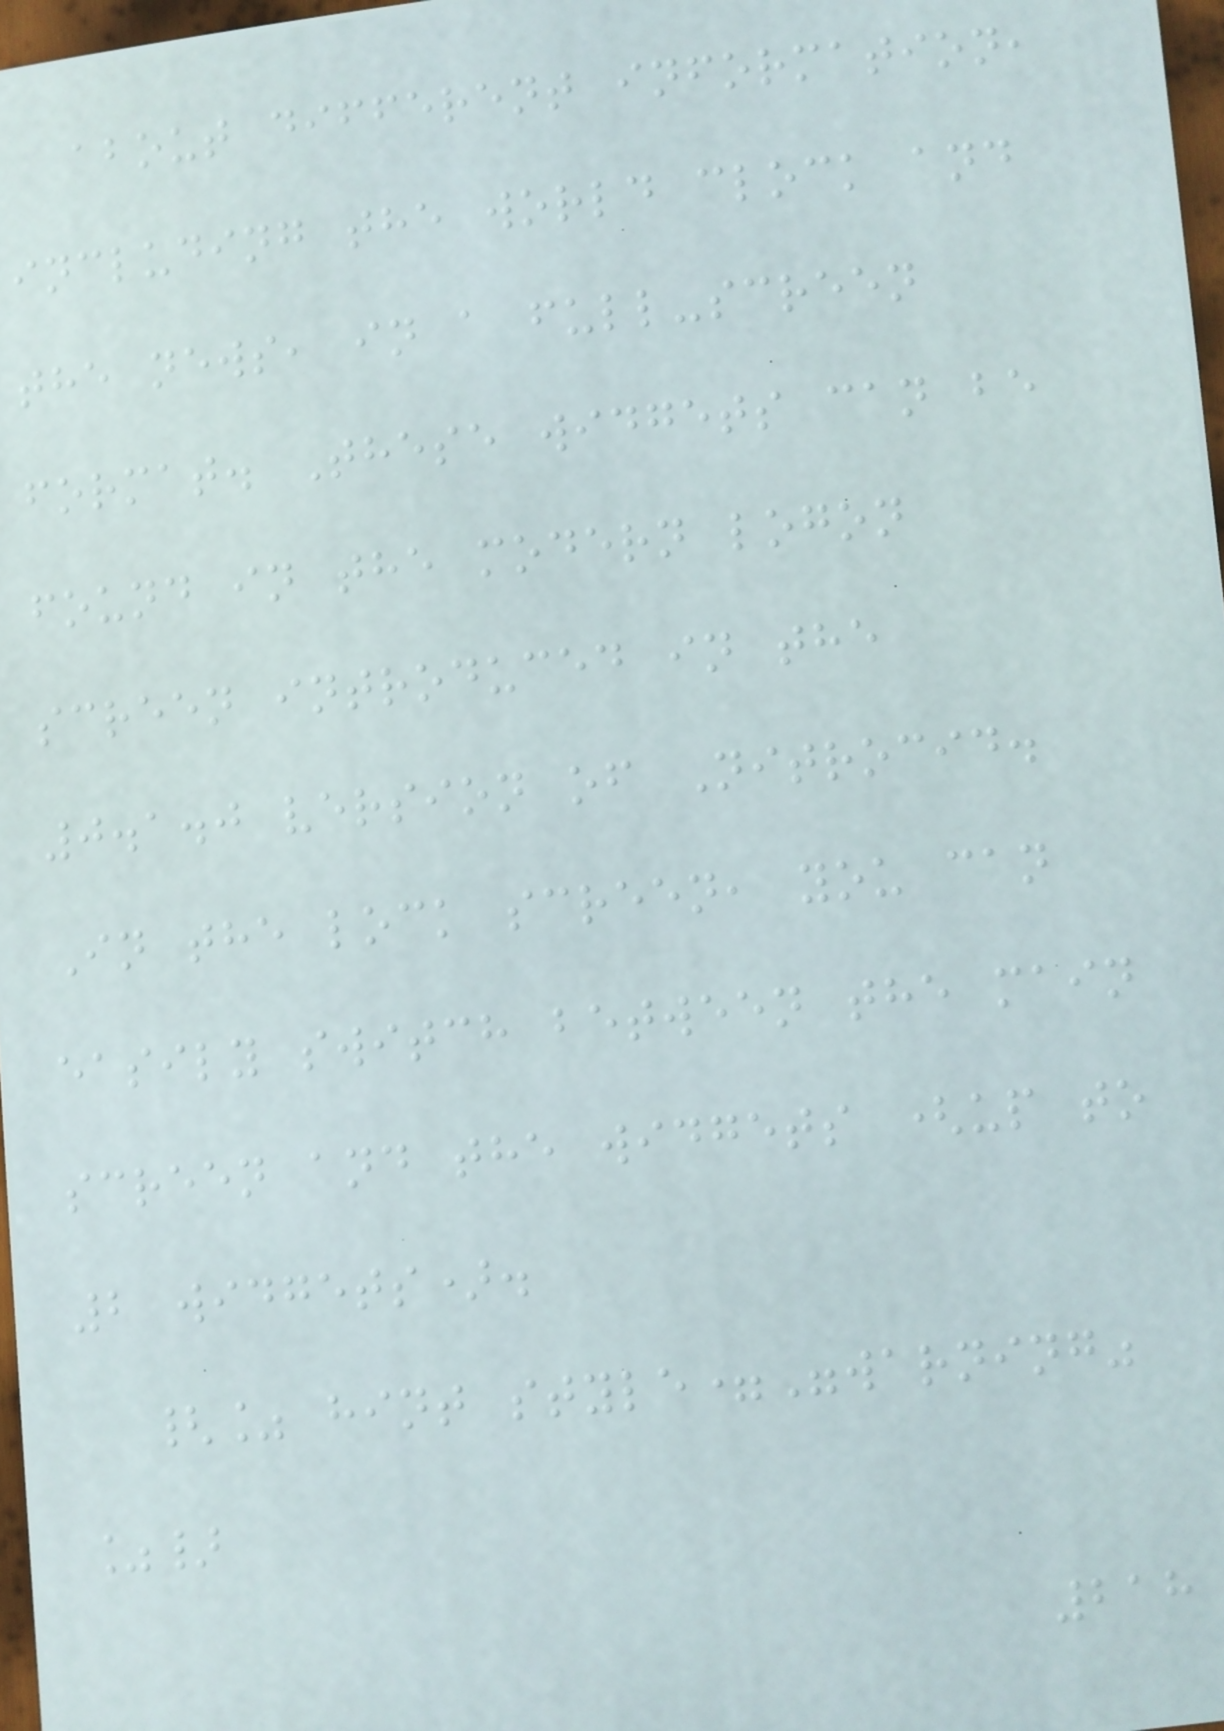about different information,
including the world clock and
the news, in a full-screen
format. These widgets can be
found in the modern logon
screen introduced in the
0.1.0 version of Nitrocid.
In the lock screen, you can
easily switch between the main
screen and the widgets (up to
2 widgets).
{% hint style="warning"
%}
218
